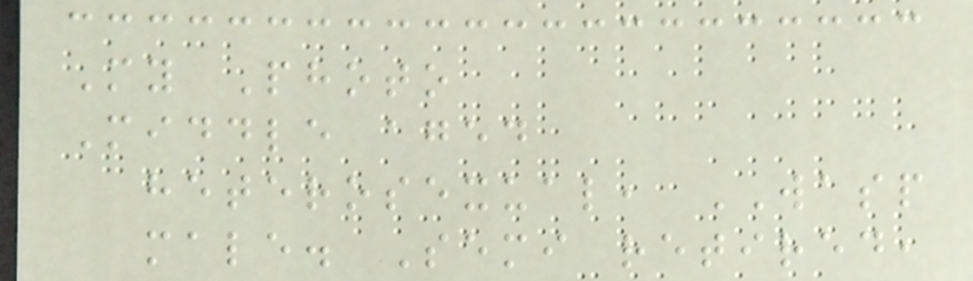My Photo
Middle aged
heterosexual, WASP
male. Semi retired,
